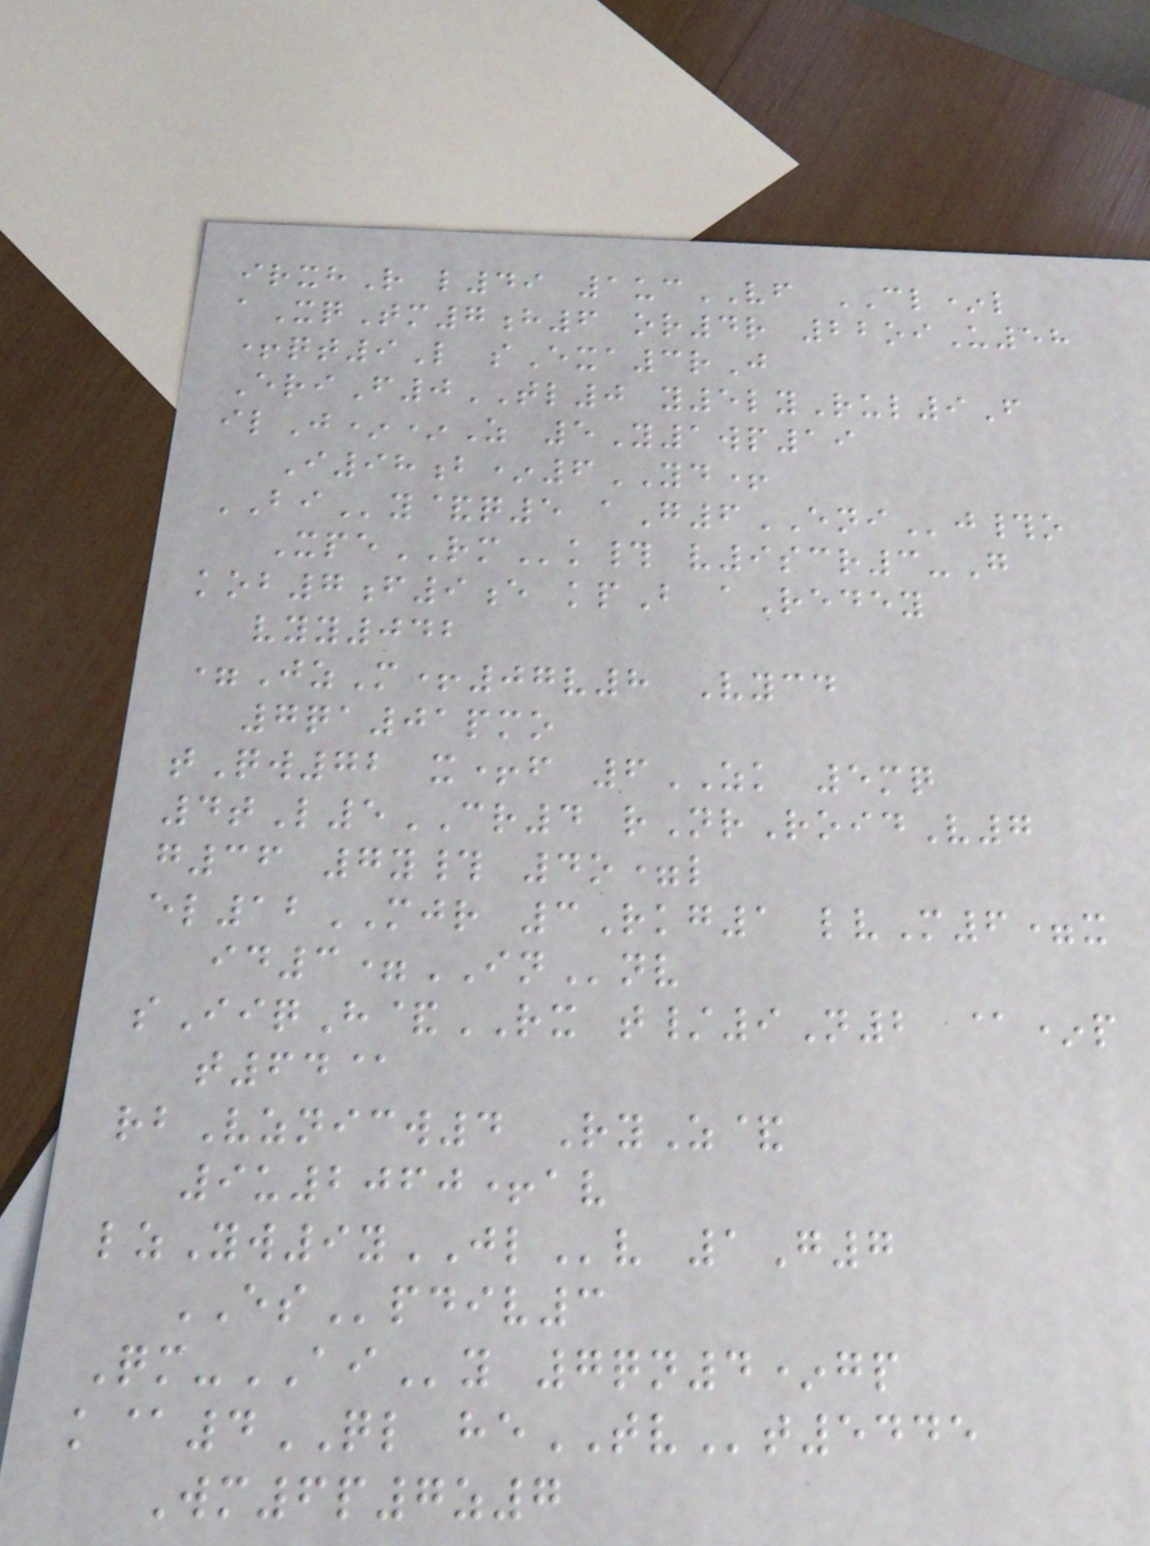irxhR l49 1ucVF CL*l
aXqTm7h6 or4r 22oiU58
+qt9L sExa3rJ
EriF0TL0 y5lyRul9F
ilJ**Z 5Y1wp19
I98b*6YD+
BIy&q5 aG6ENIj#o
XpeRMk# v9scr3-G
kob7f9e kpB aRedey
vyy042
=JzM+07v8 Vycd
7qa01pmo
tQw72 x+f 6ZK 5mq
4tL5CR4 rNrRoidV7
g36 7y# 4o=l
el12MJR 3Rkg1 lvM6=x
id3=INnv
sIiqH&RX t/9N2 @*p
t64@
rbVznicw4 RyZ&
9u2060+av
lzYw9yJLv 1G7
ESpdiv3
Qm-AIy 7qn4*gp
k@4QL heTVt5445
Wm6p7z7
